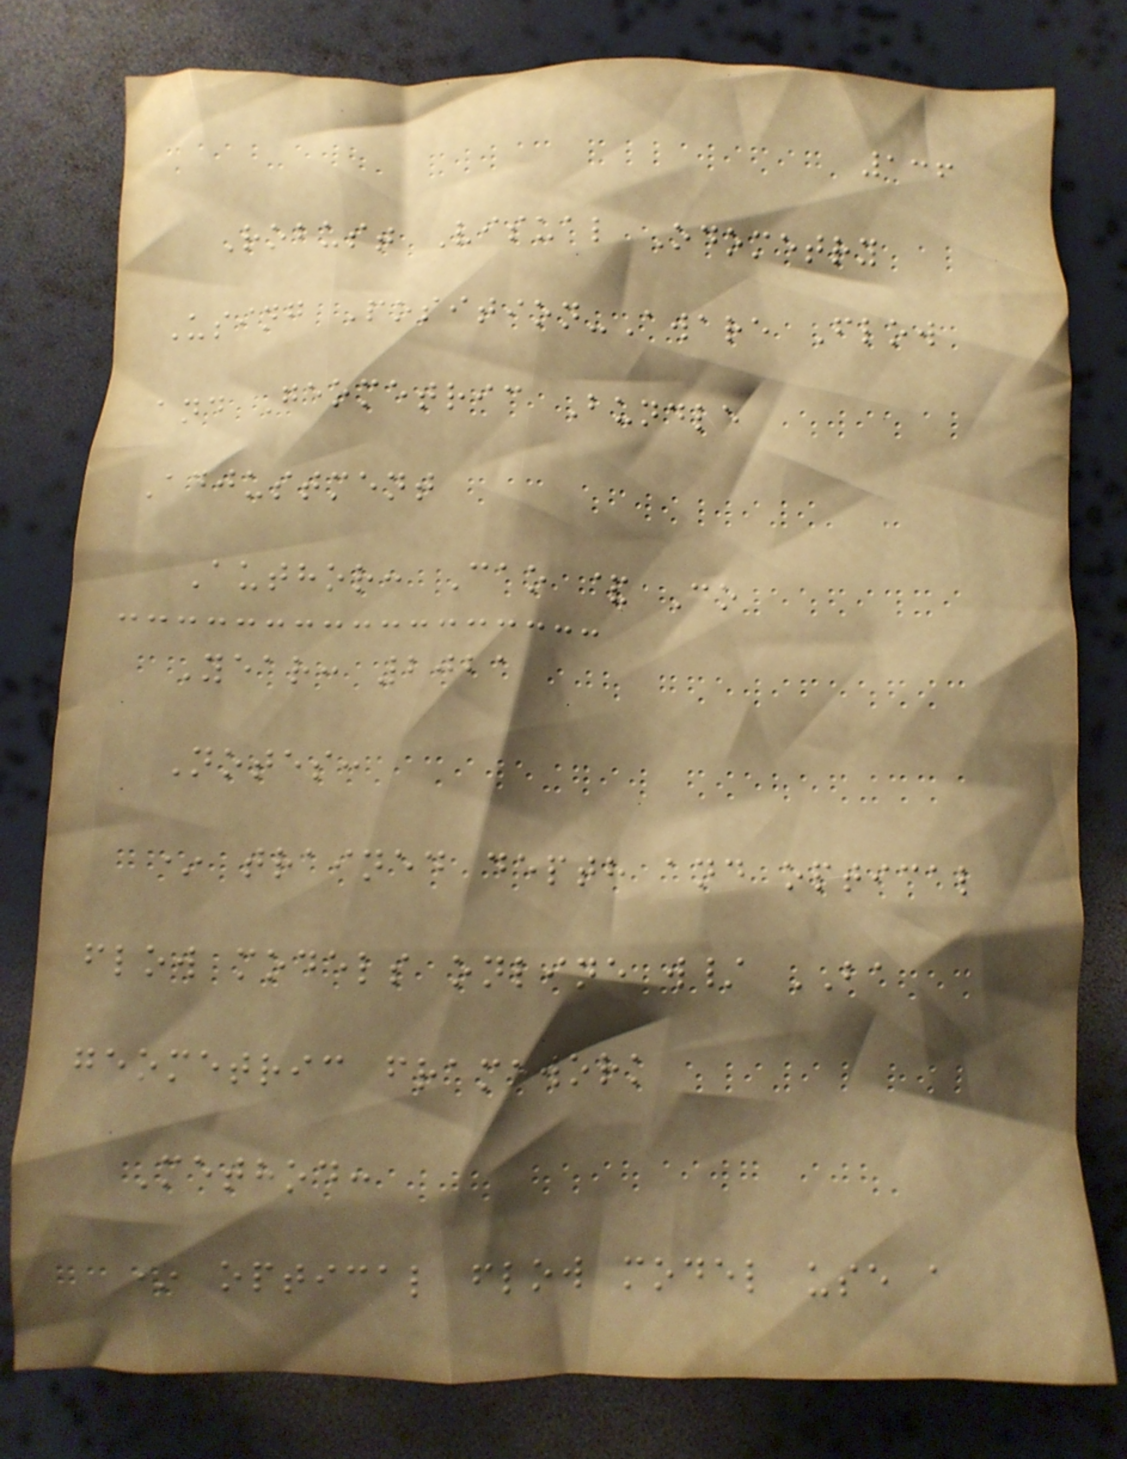136
Robust Visual Odometry
Using Position-Aware Flow
and Geometric Bundle
Adjustment
Author: Cao & Co
Year: 2021
Notes:
* trained depth and optical
flow models online w/ BA
geometric framework
Method:
* optical flow model use a
